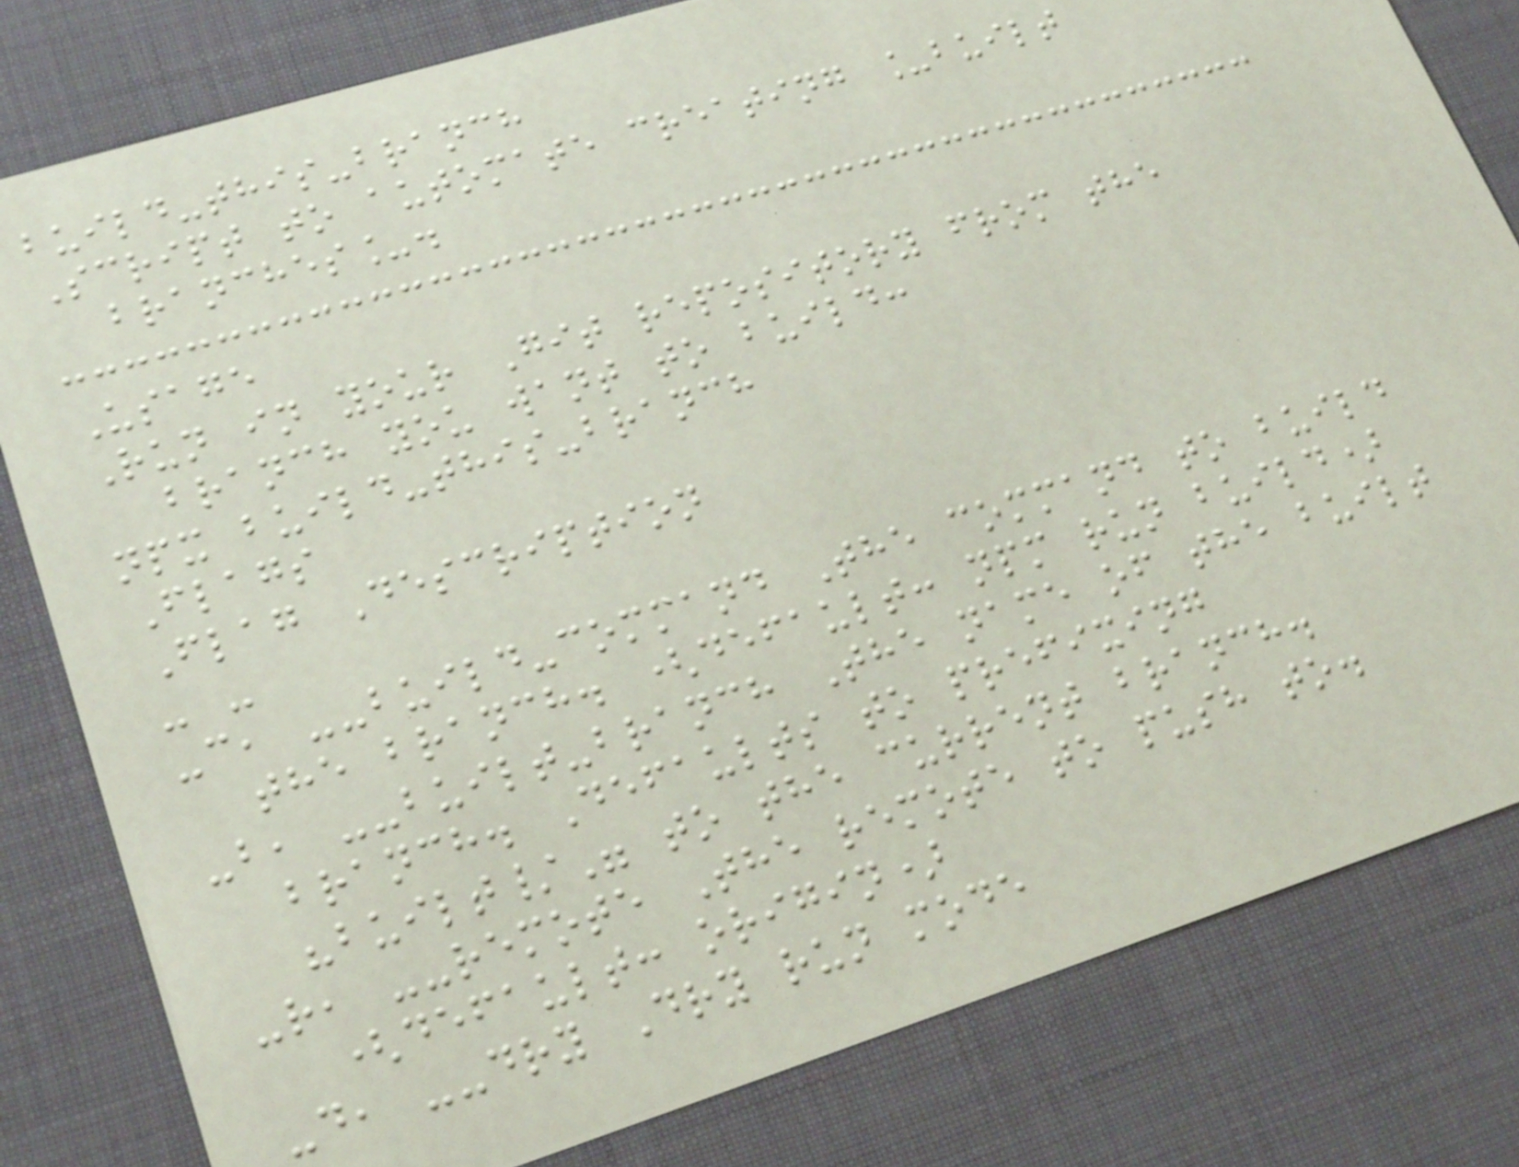build-this-branch
Script to automate creating _built
branches_.
Usage
Run in your Git repository from the
branch you want to build:
npx build-this-branch
Flags
Flag Description
- -
-c, --build-command The command to build
the branch. (default: npm run build)
-b, --built-branch The name of the built
branch. Defaults to prefixing
"built/" to the current branch.
-r, --remote The remote to push to.
(default: origin)
-d, --dry Dry run mode
